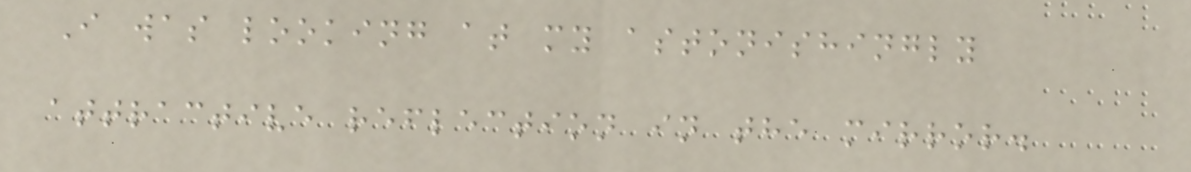I was looking at my astonishingly
attractive reflection in the mirror.
